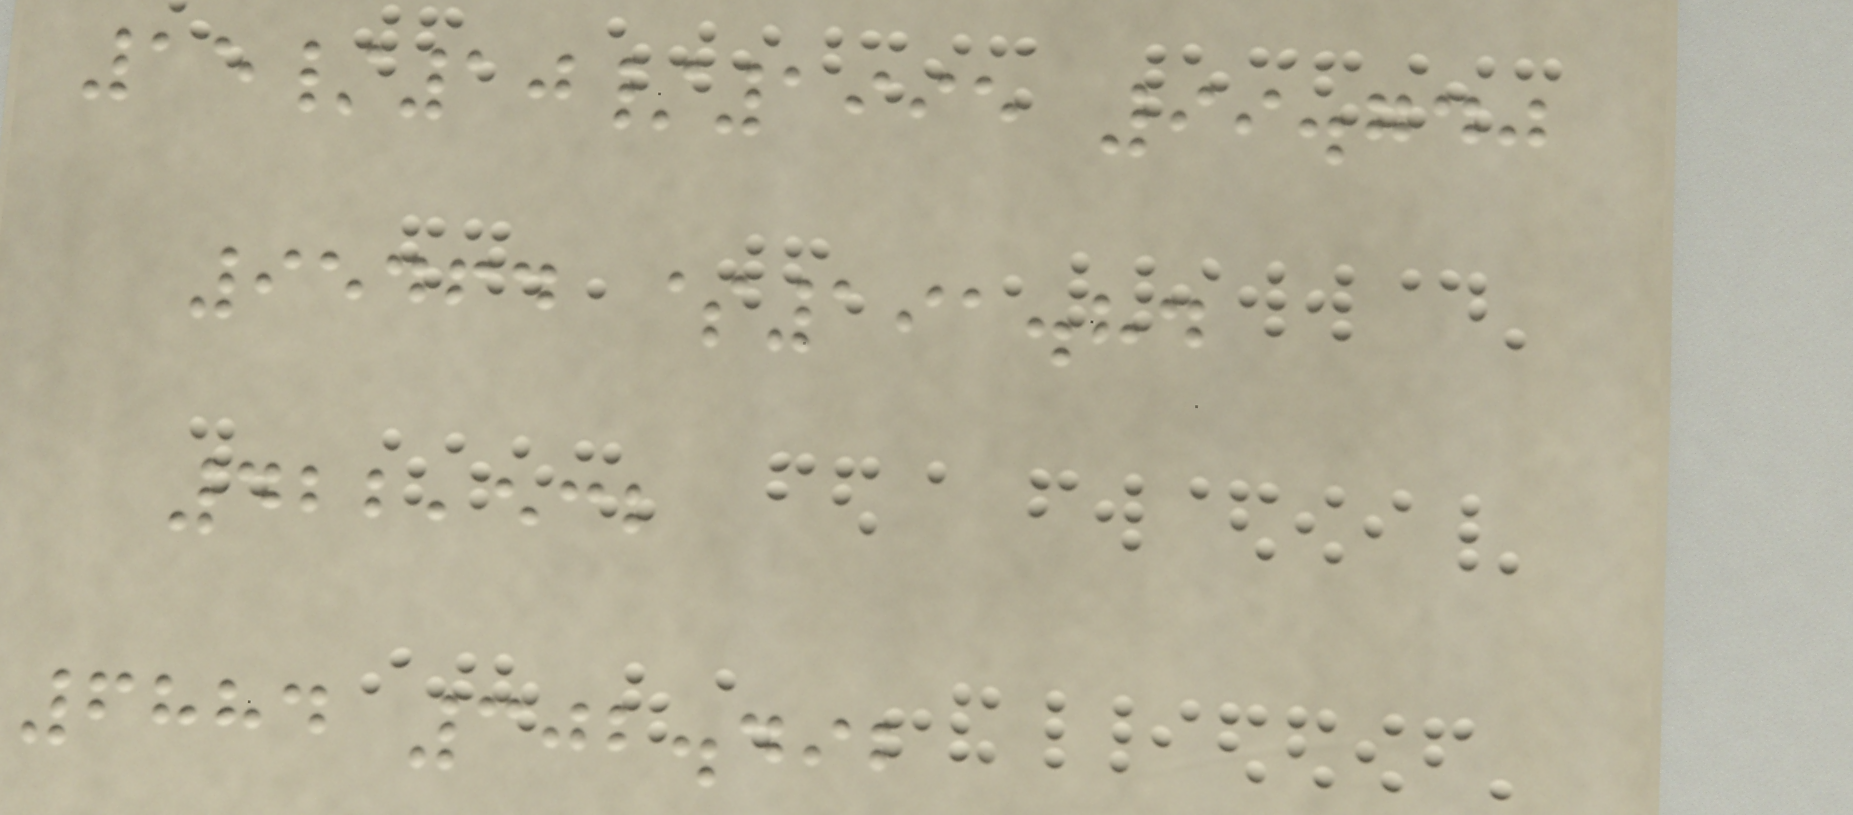15/10/1995 99.740
95464 $191.84
422,532
6884 302.492
